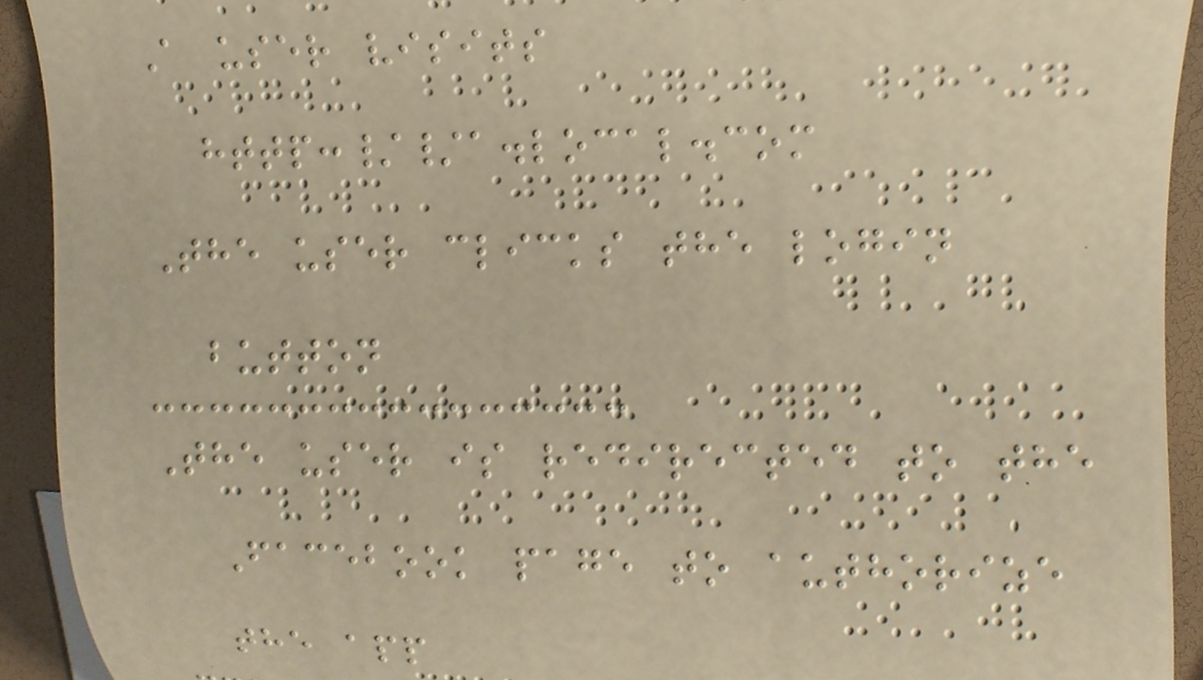A user visits
http://a.local.com
The user clicks the login
button
The user is redirected to the
Facebook page to authorize
the app
